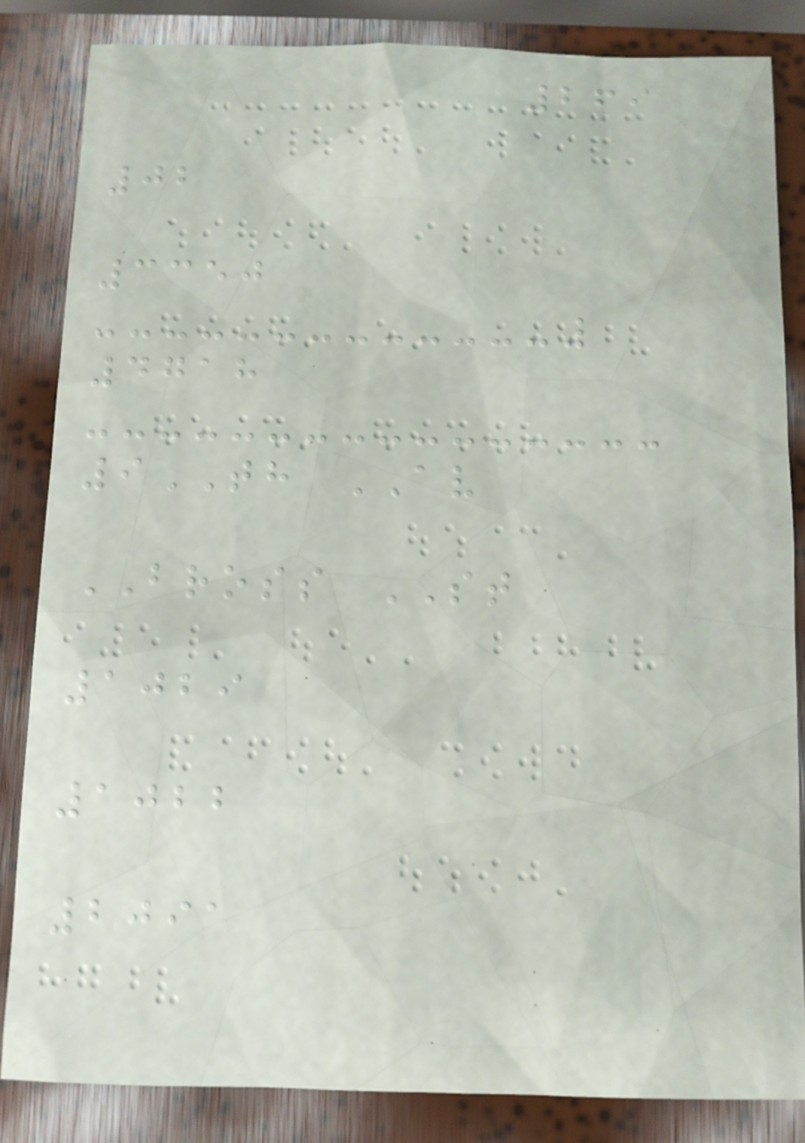269
02
3350
4718
9TH AV
BROSS ST
1029
1022
2091
